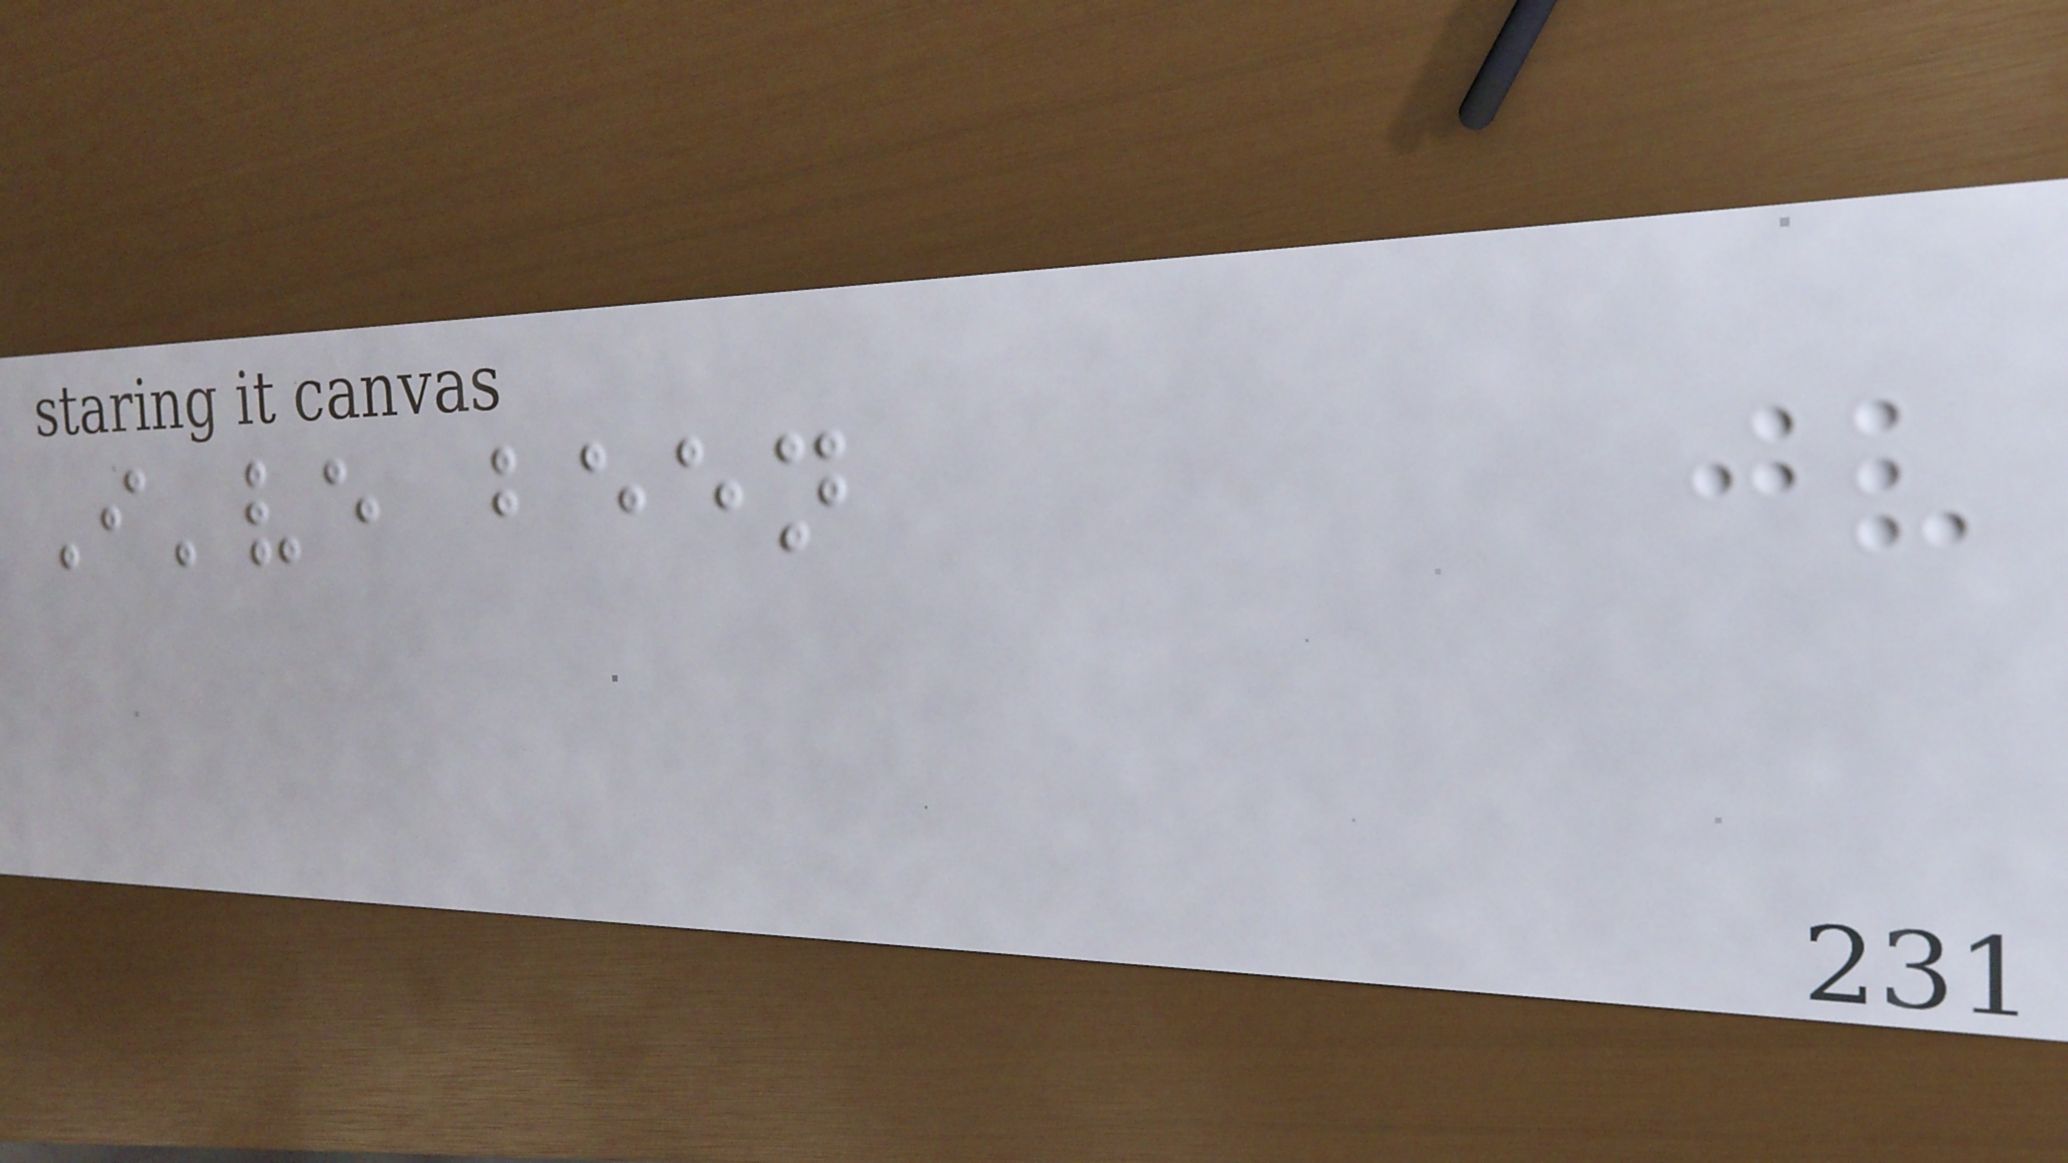I've been
